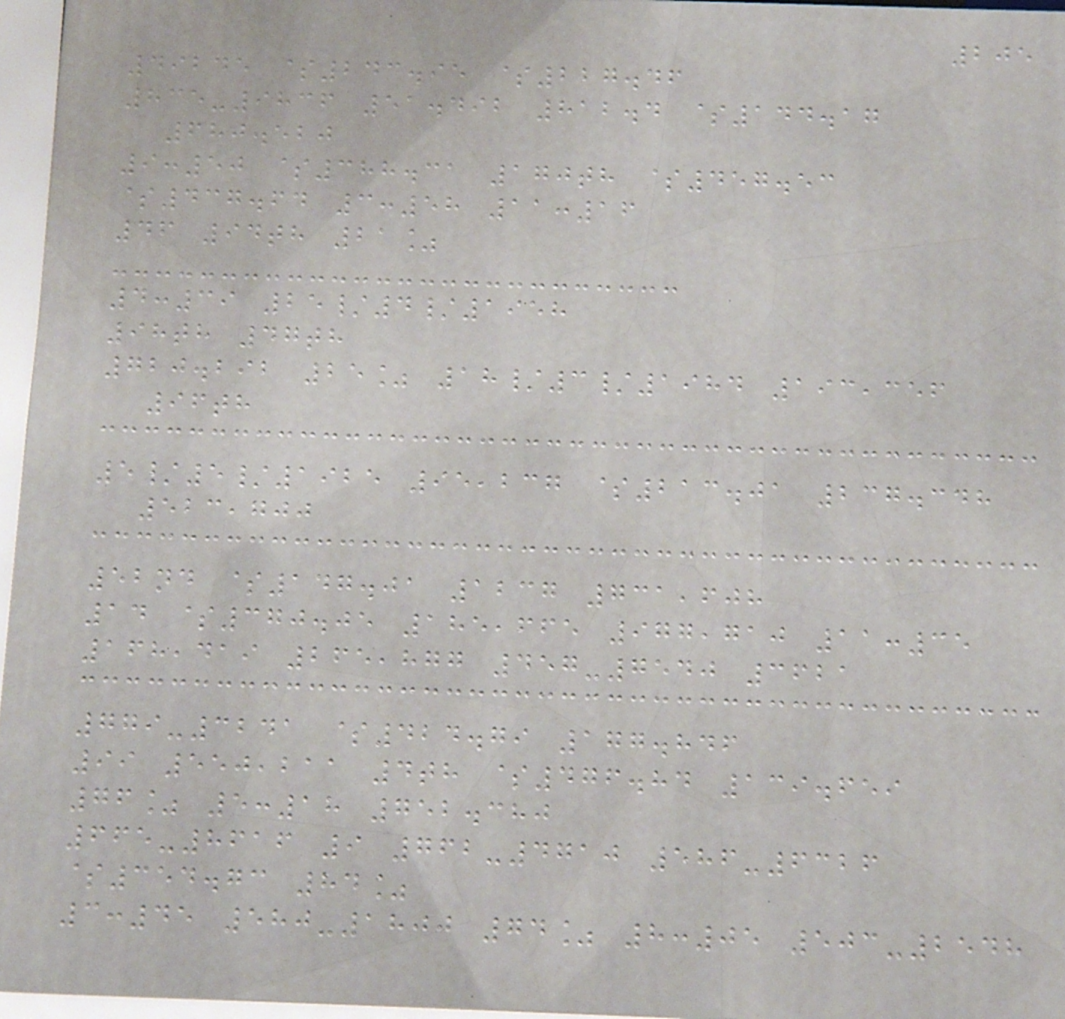205
49245 $243.95 $227.46
835-9836 51.492 812.4 $144.17
680.520
9:50 $388.31 170th $457.53
$437.64 3:58 11:16
46 94th 21%
4:39 25/4/1958
98th 47th
720.292 25% 18/3/1984 193,356
96th
5/5/1925 95,237 $213.01 237.348
523,700
52nd $147.01 1237 731,608
14 $370.05 185,665 977,710 11:35
168,419 265,877 457-7540 3621
779-3241 $424.79 177.846
99 550,211 4th $476.84 139.659
76% 5:18 752.380
665-8616 9 762-4710 586-6326
$354.73 84%
3:45 580-1800 74% 8:05 503-2548
